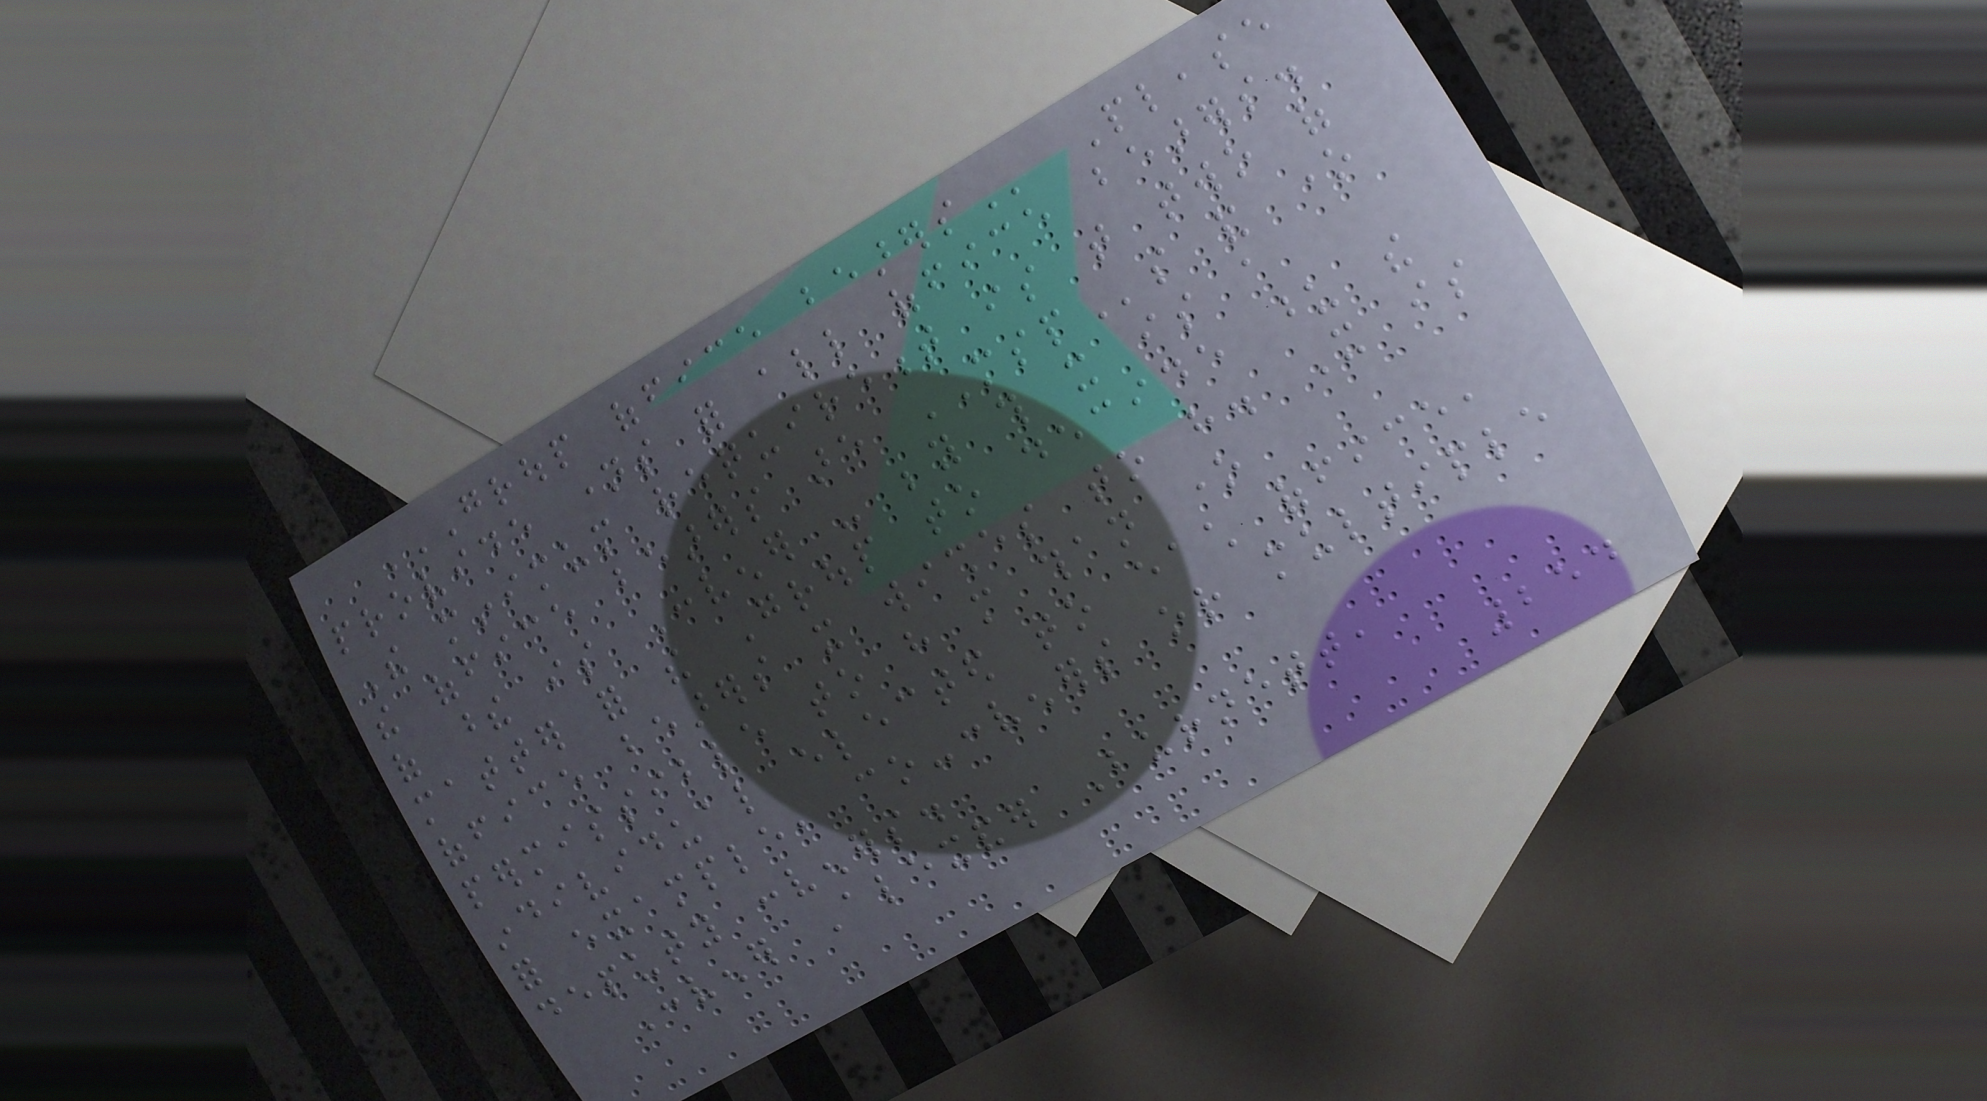GROUP OFFICE BEARERS Please
provide names for all office bearers.
The minimum requirement is that two of
the office bearers are MSPs and one
of these is Convener - beyond this it is a
matter for the Group to decide upon the
office bearers it wishes to have. It is
permissible to have more than one
individual elected to each office,
for example, co-conveners or multiple
deputy conveners.
Convener Alexander Burnett,
254
